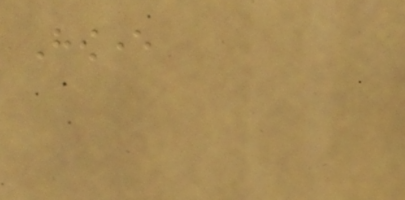However
